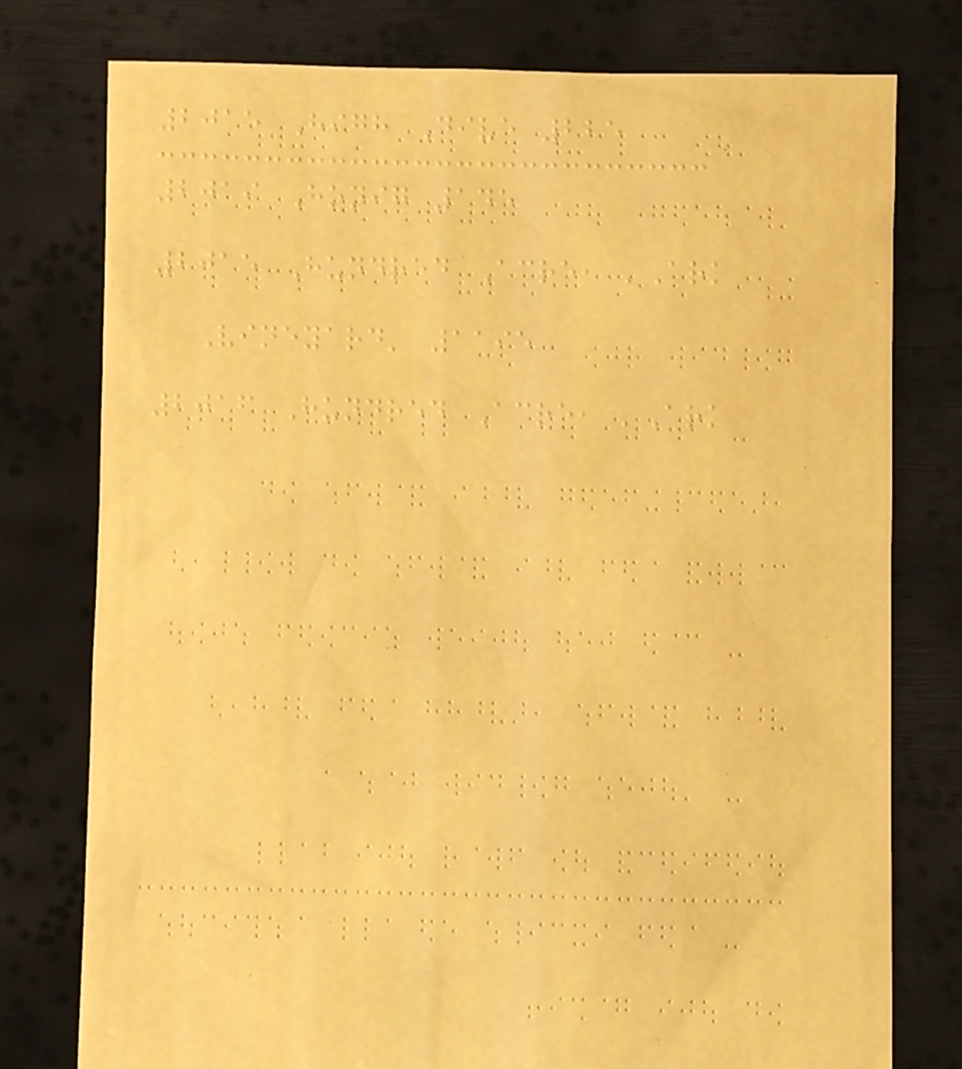2015 High Dive 225
2019 Honig 145
2015 Hundred Acre, 'Ark
Vineyard' 1195
2016 Hundred Acre, 'Ark
